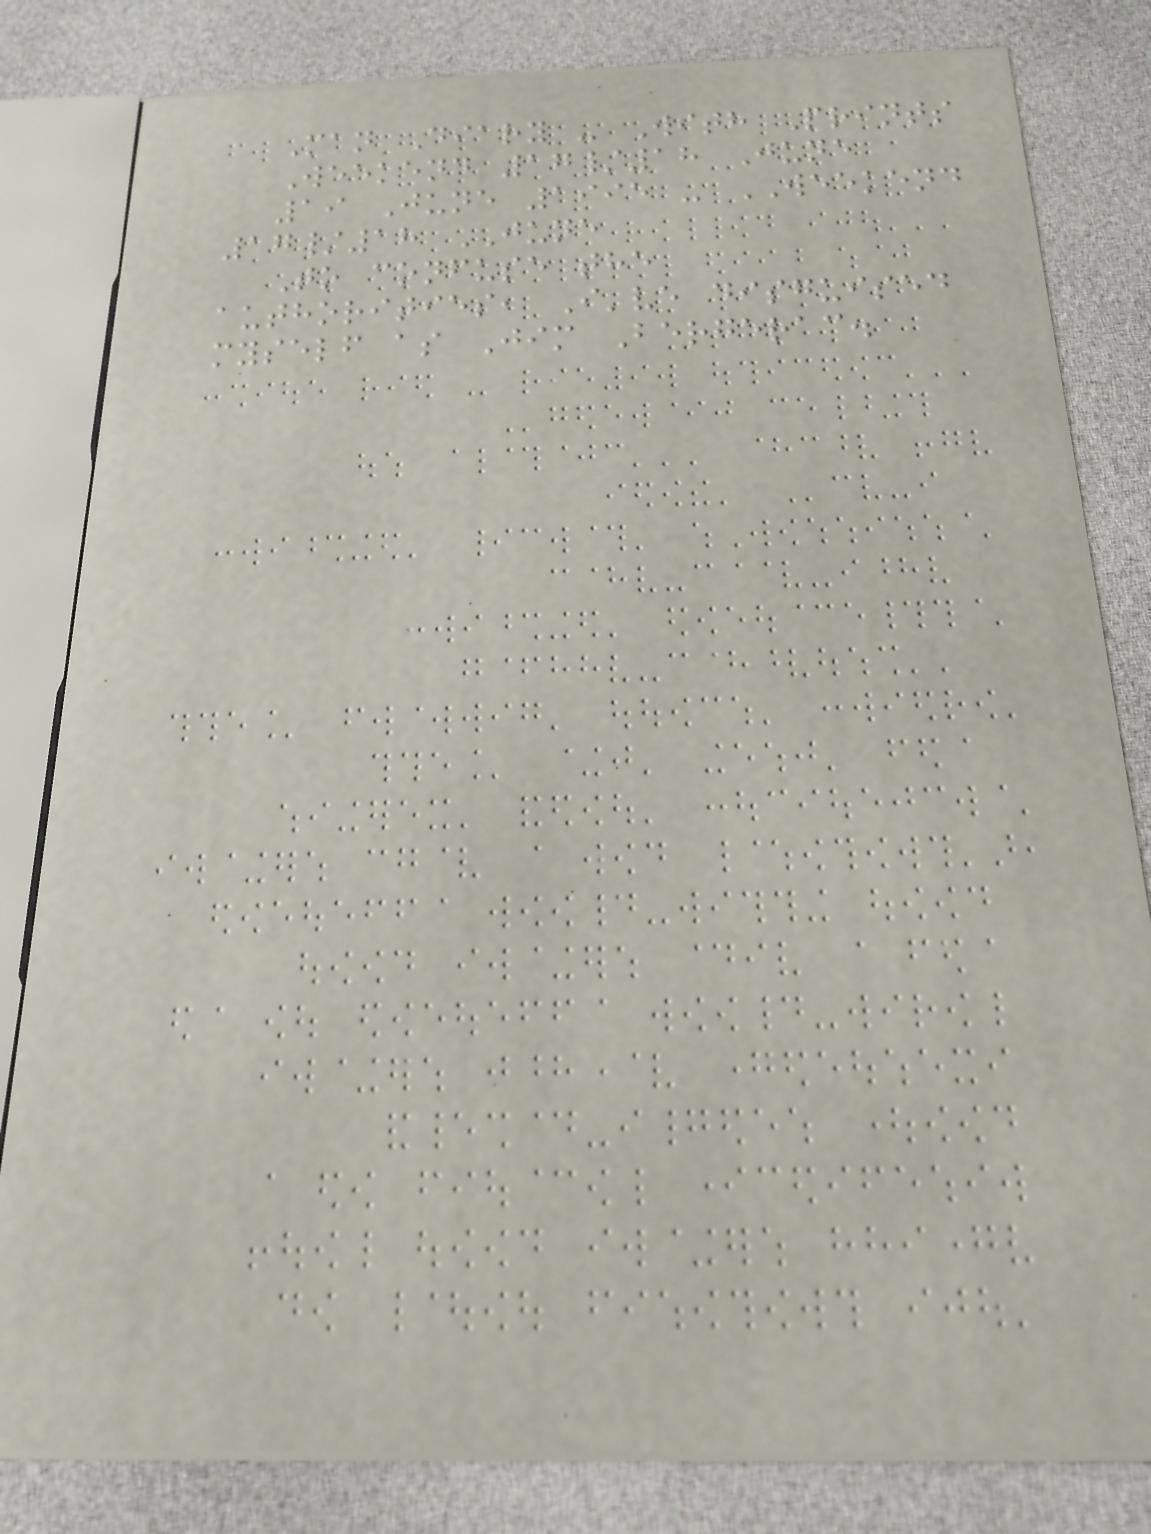Man Diary - With Prints
Weekend 17/18 June
19 June 1995 - WEEKEND
17/18 JUNE
To confuse the
authorities, I've disguised
myself as Jim Bergerac.
